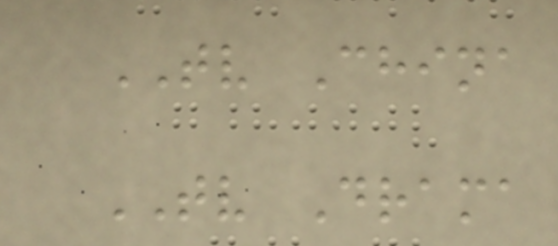TV China
TV Drama
